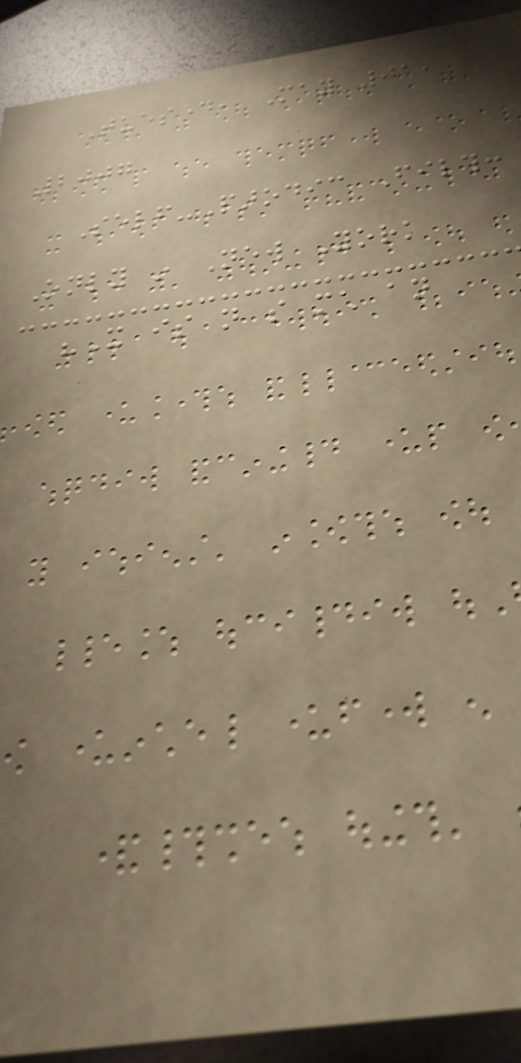Tuesday, May 01,
2007
Self-Parodic Filth:
Only in New York
"It is not so much an
